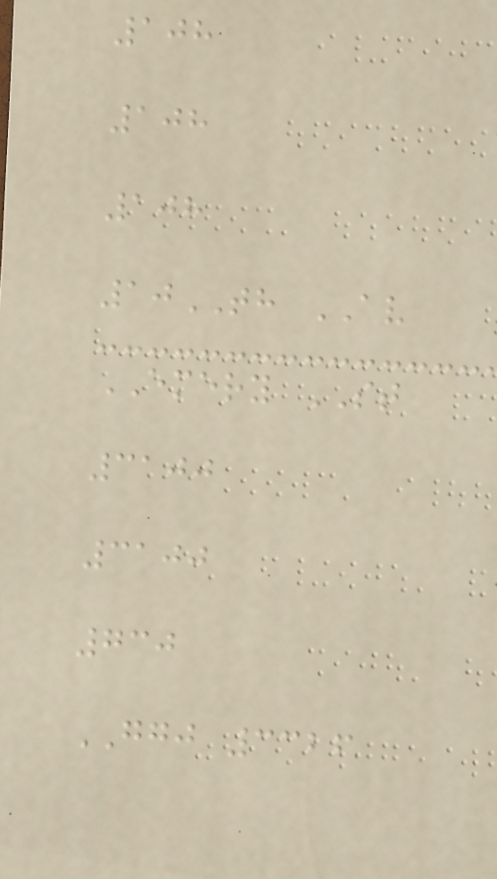108
108
108
10TH AV
EMERY ST
3100
3100
730
GGJ 3326
